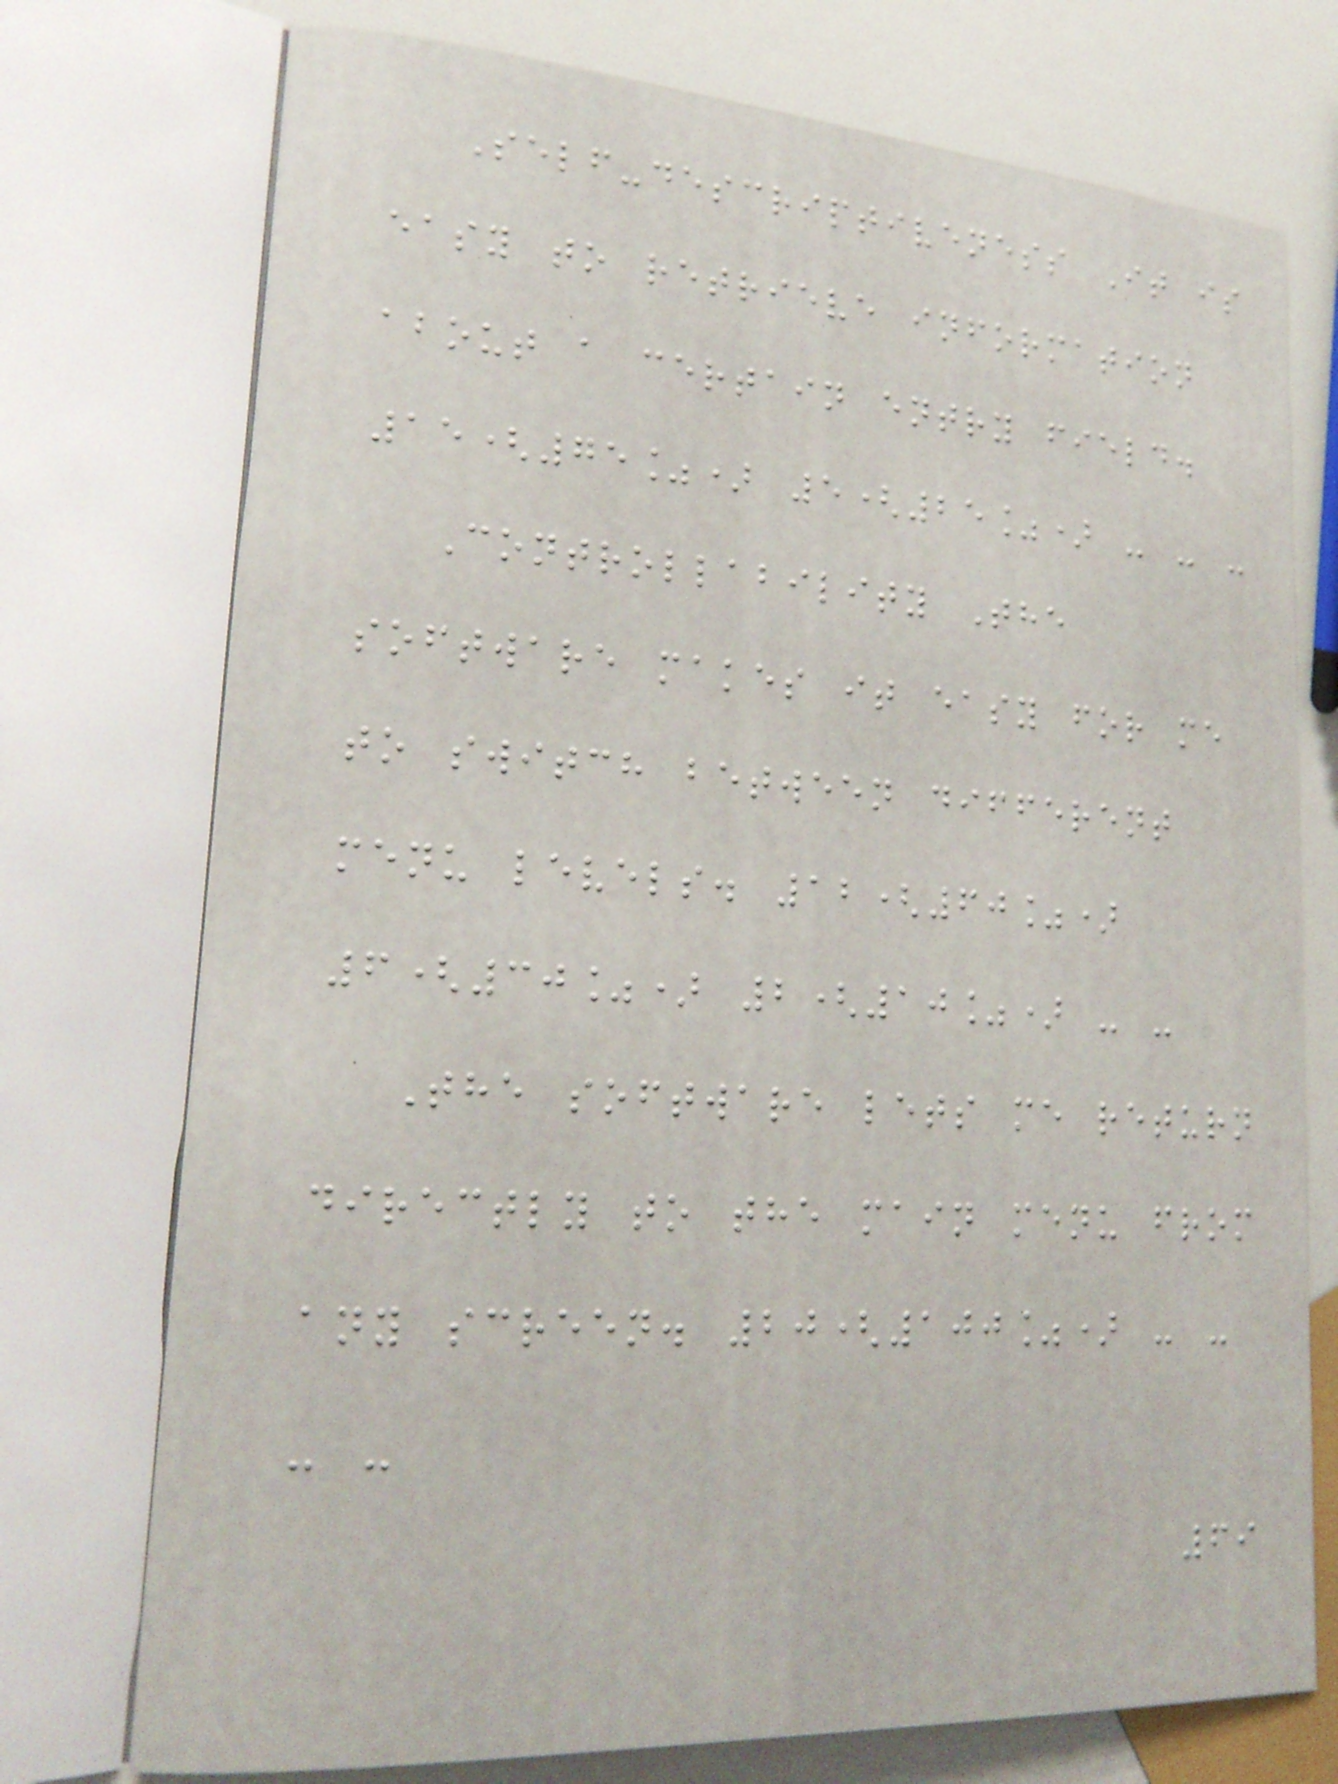Self-descriptiveness It is
easy to retrieve information
about a certain entry field.
15(75%) 5(25%) - - -
Controllability The
software makes it easy for me
to switch between different
menu levels. 12(60%)
6(30%) 2(10%) - -
The software lets me return
directly to the main menu from
any screen. 20(100%) - -
- -
69
